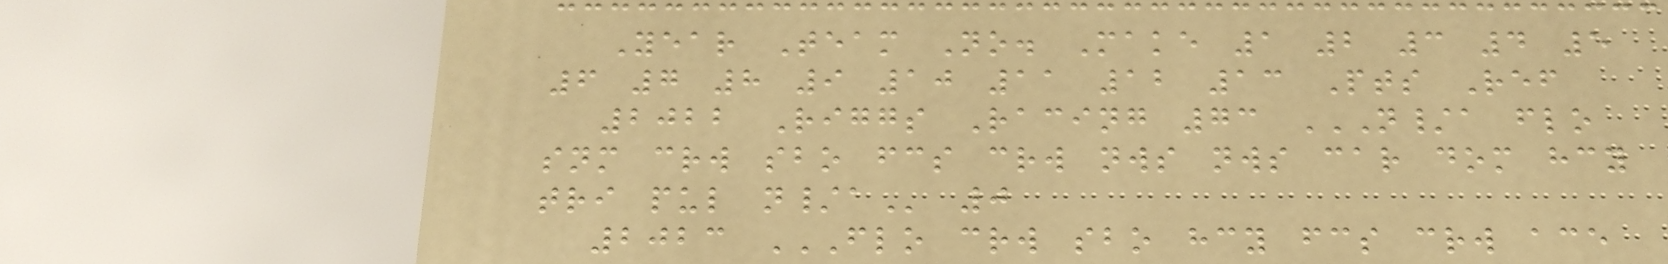Year Team No. Make 1 2 3 4 5
6 7 8 9 10 11 12 13 Pts Ref
2022 Riggs Racing 73 N/A FLO
SNM CRW SBO FCS CRW NWS NWS CAR DOM HCY
TRI PUL N/A 0
2023 FLO CRW SBO HCY FCS CRW ACE
